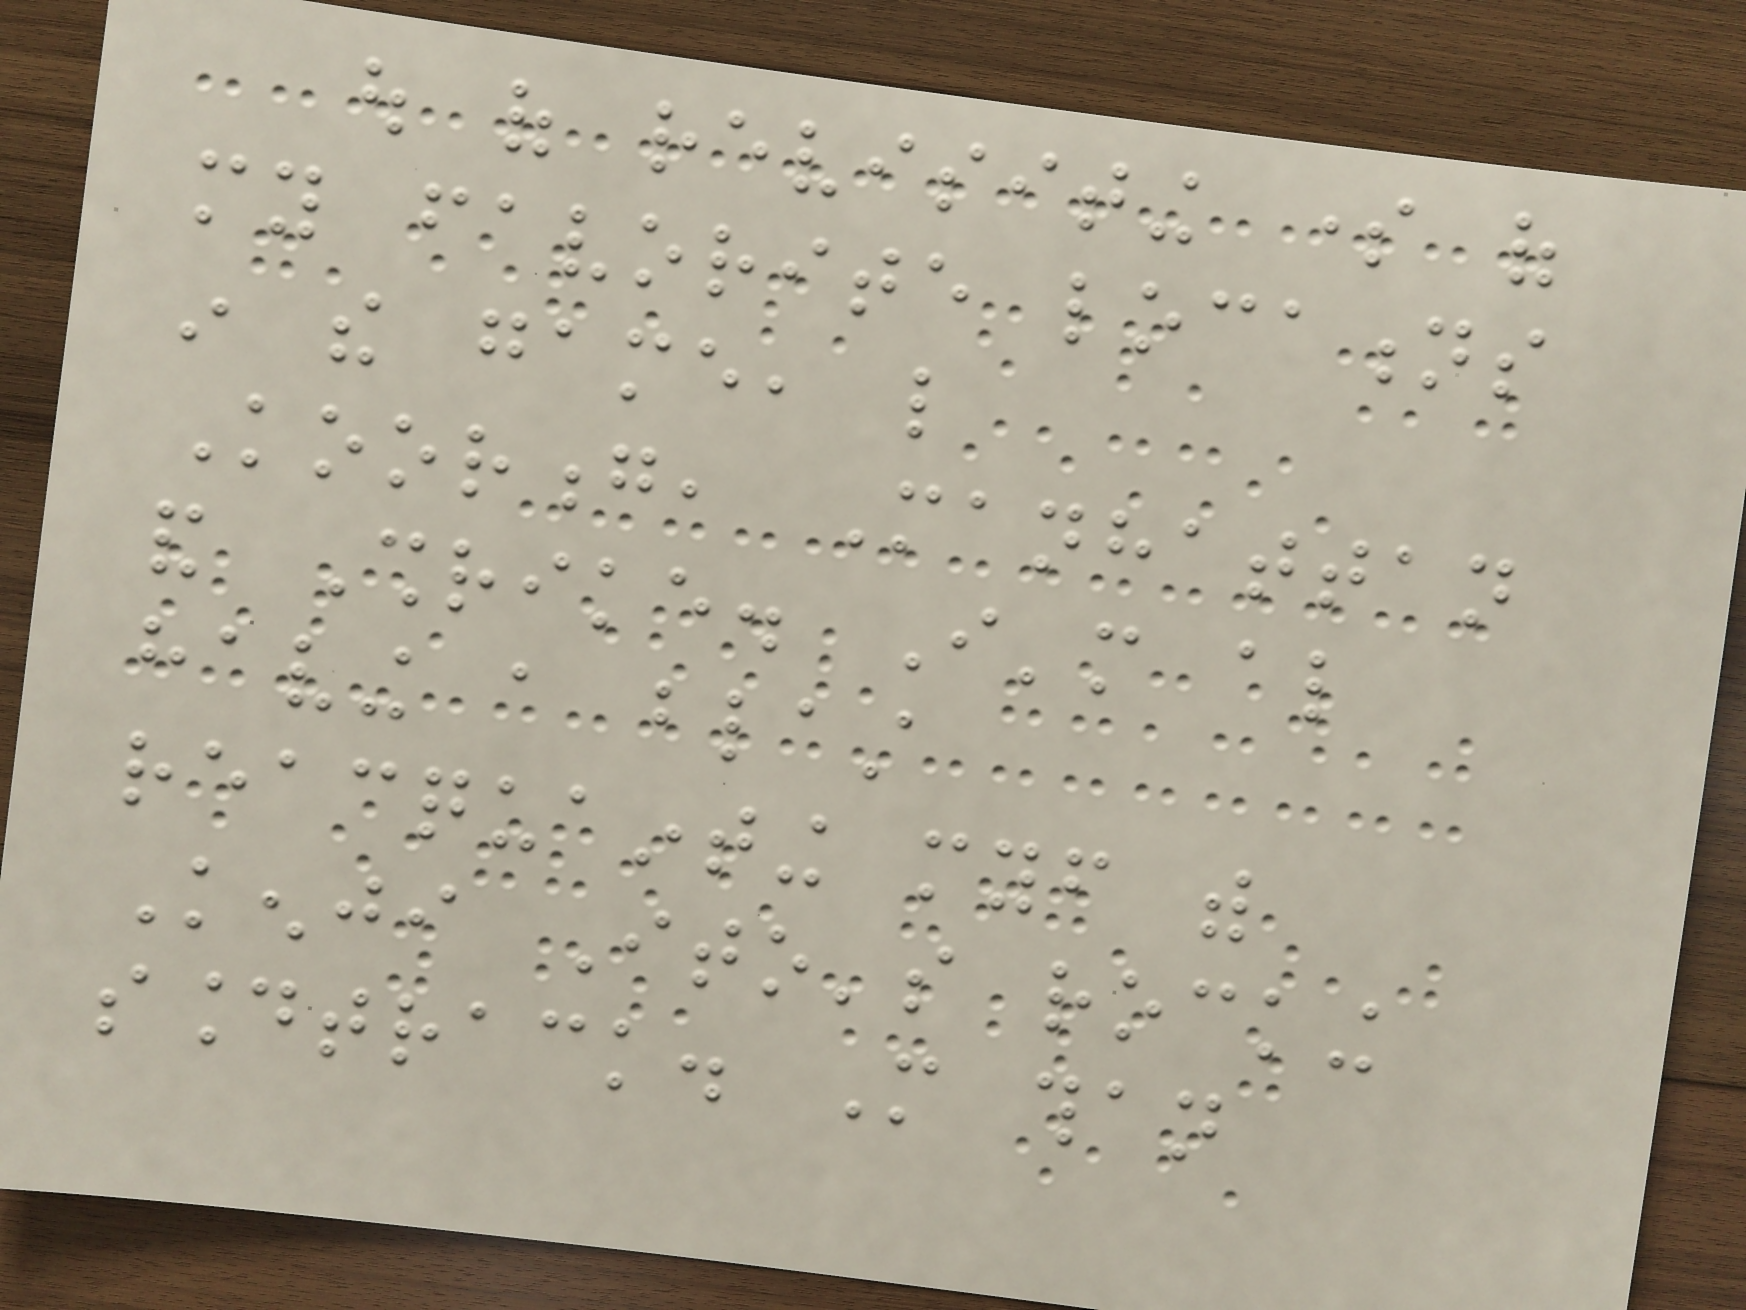out of revisiting some of
my favorite locations
in the game, like
Koorong, Manhattan
and Shrike. I'm also
having a blast
reacquainting myself with
Kenji Ito's rocking
soundtrack. More than
